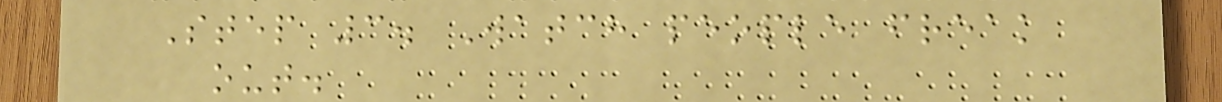Step 3. Watch people freak
out.
